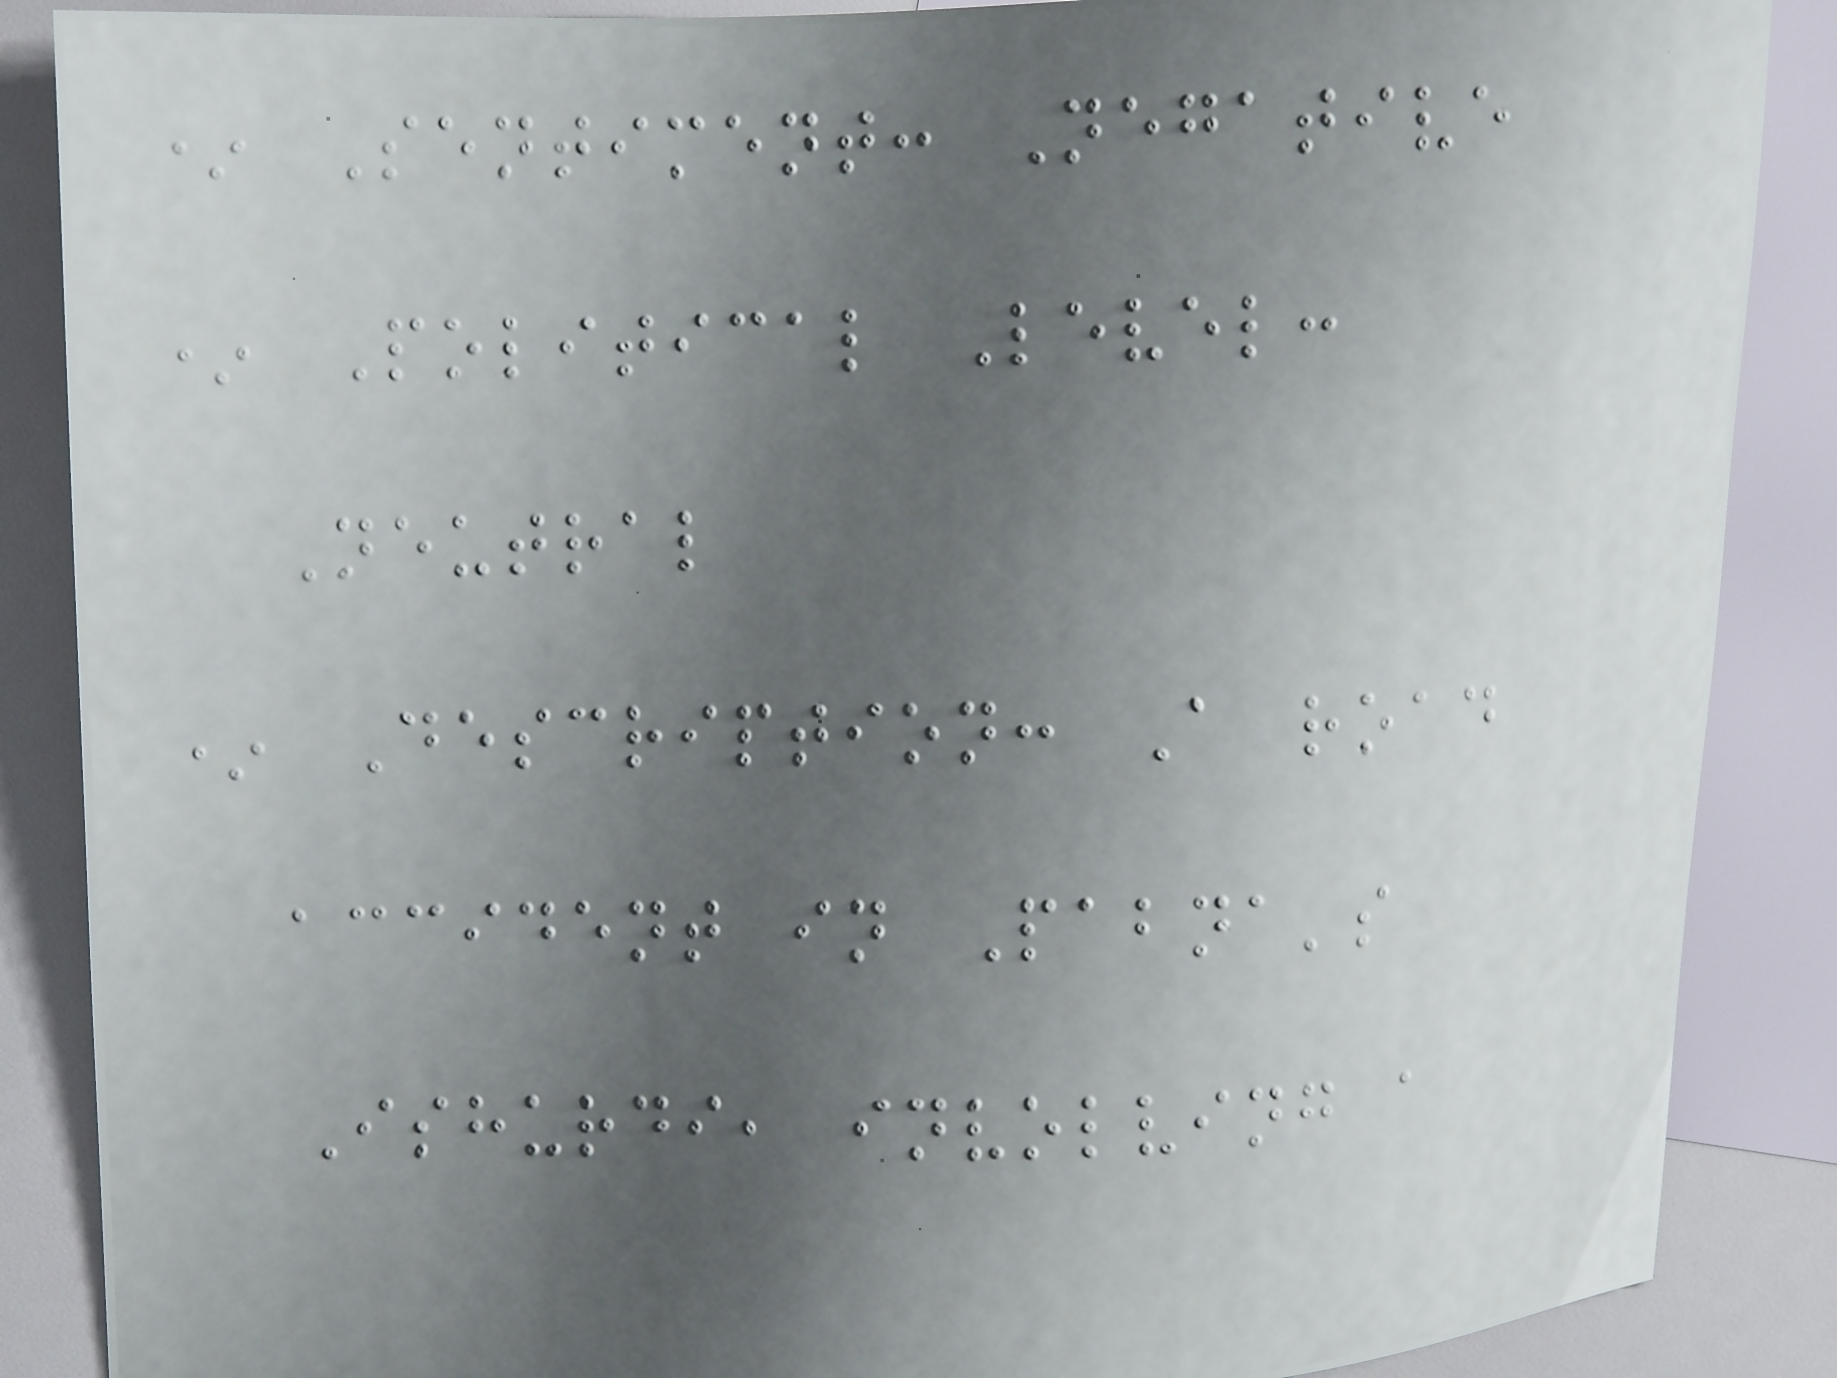* Sentiment: Negative
* Political Level:
Neutral
* Description: A road
accident in Pabna's
Ishurdi, involving a
